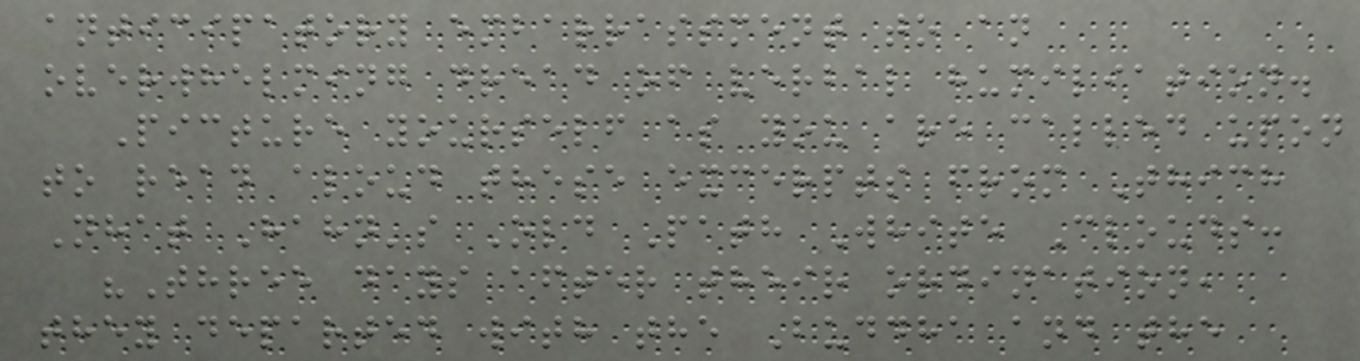anticipatory embarrassment to an
overwhelming dread of verbal humiliation.
Picture yourself as you are called upon
to read aloud these excerpts from Thich
Nhat Hahn's Old Path White Clouds:
"Three days after their ordination,
they departed with the Buddha and the
